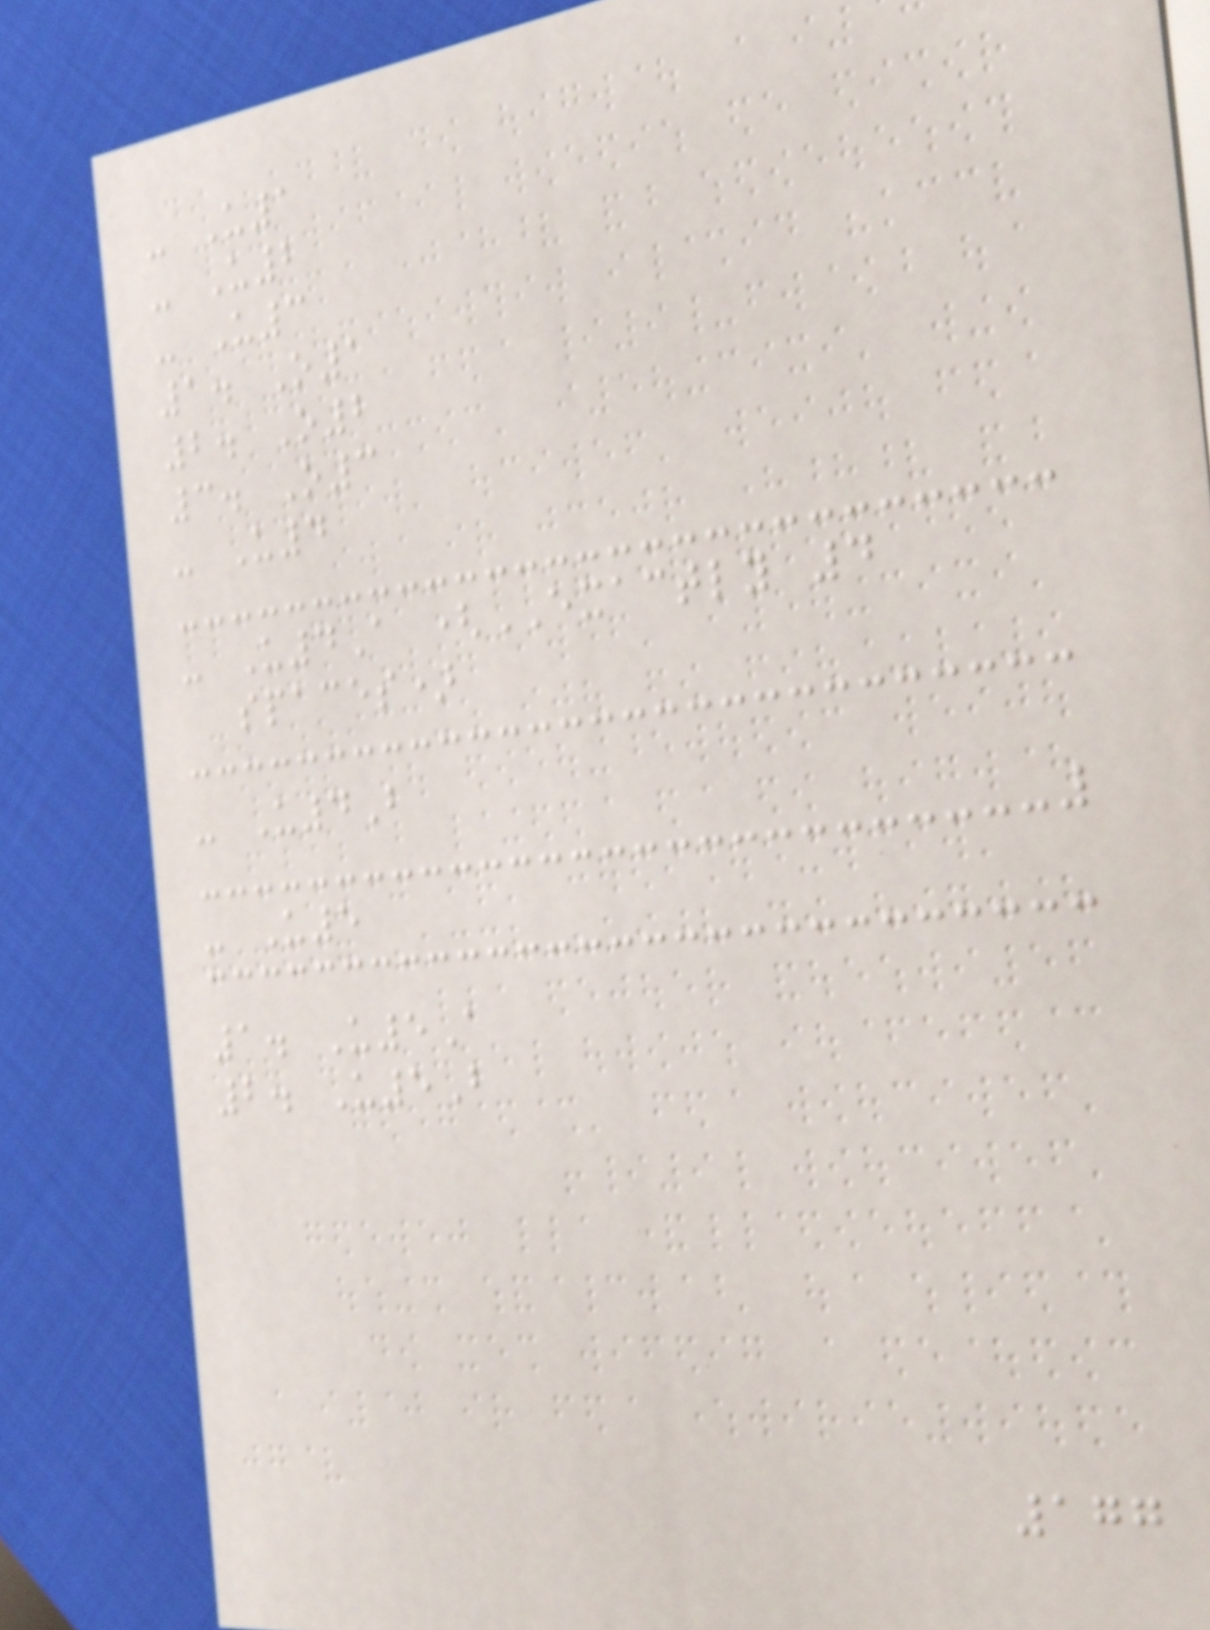- U1
- U2
- U3
1. O1
2. O2
3. O3
- U4
- U4A (EXACTLY 4
spaces)
- U4B
- U5
1. U5A
2. U5B
177
